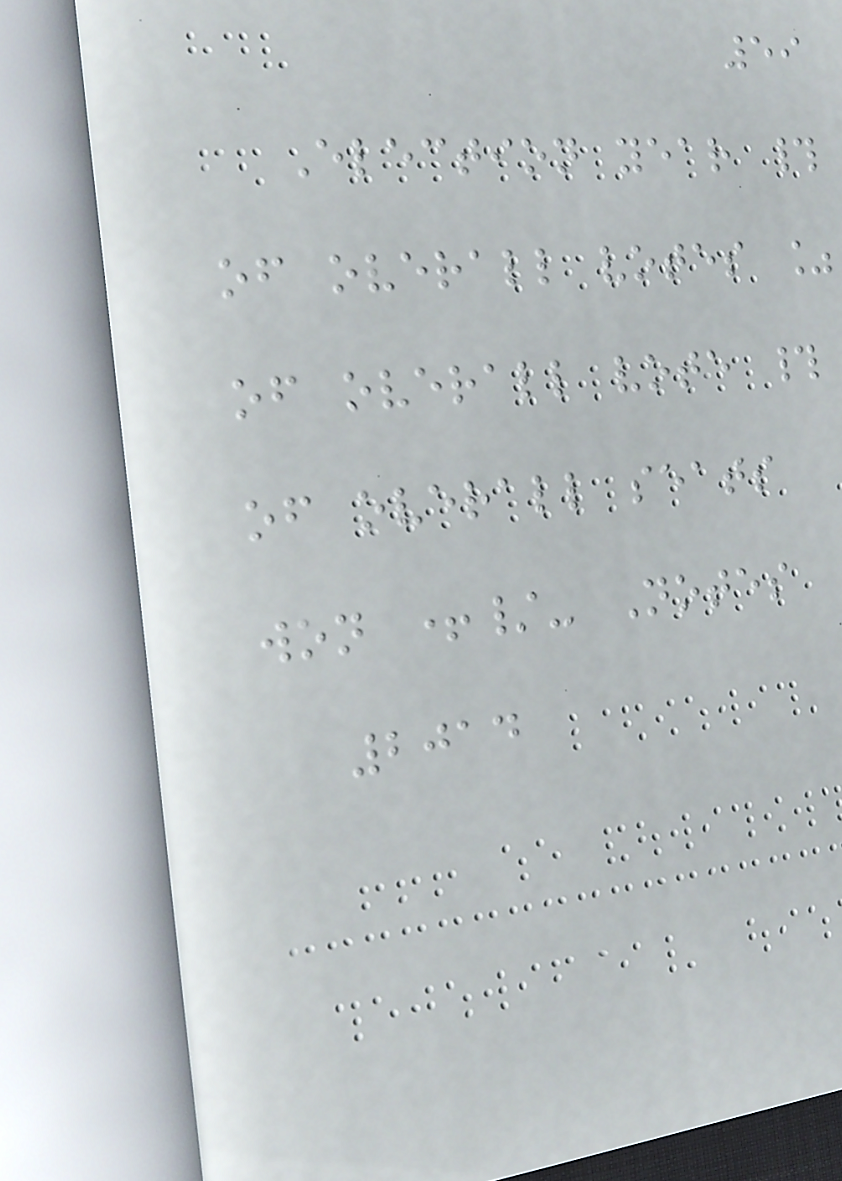59
Election year #
of overall votes %
of overall vote #
of overall seats
won +/- Notes
2014
